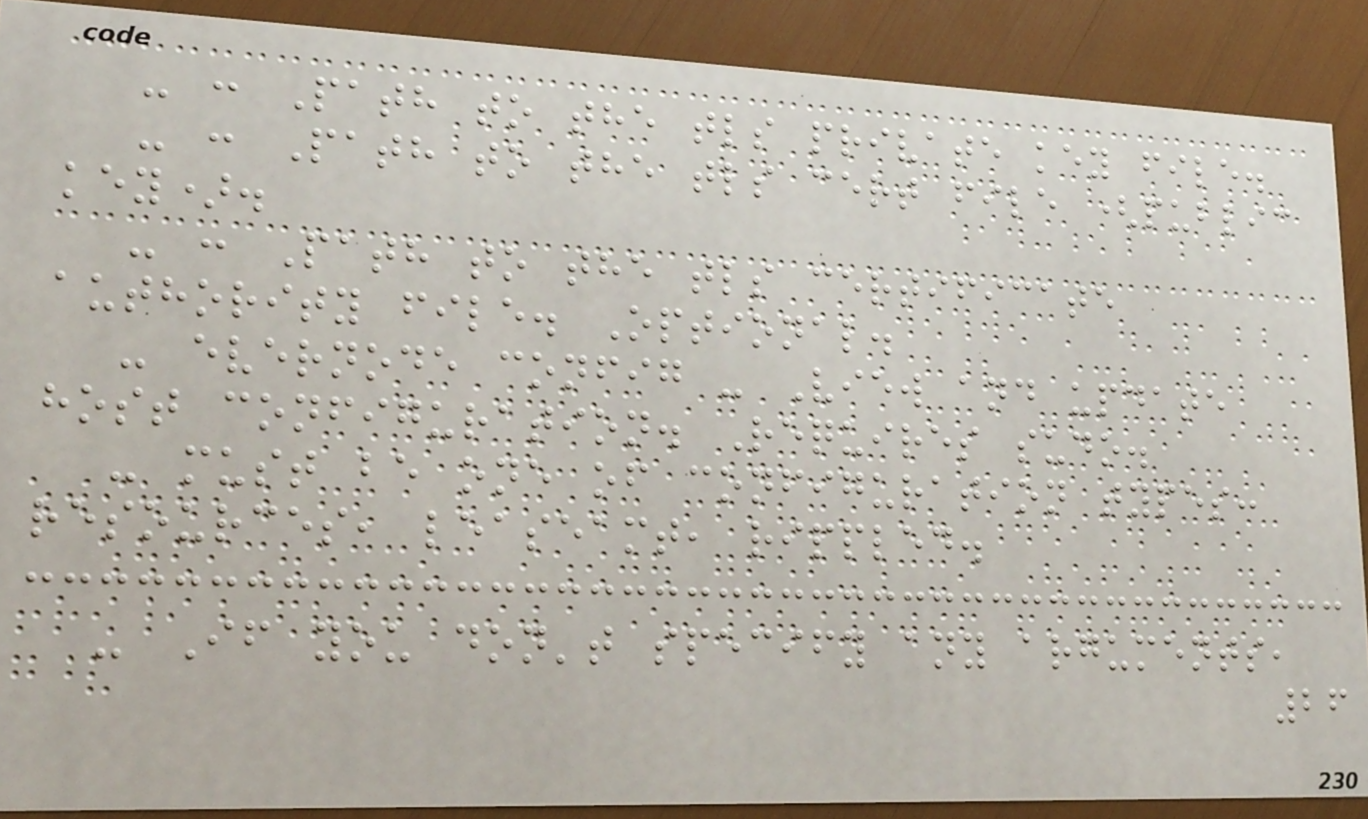- : Path to the tls private key file.
- : Path to the tls cert file (public
key).
- : Path to the tls certificate
authority file. Optional.
- evernode config - View and update
host configuration. Requires sudo.
- must be one of configuration types:
resources, leaseamt, rippled.
- If you don't specify any arguments,
26
